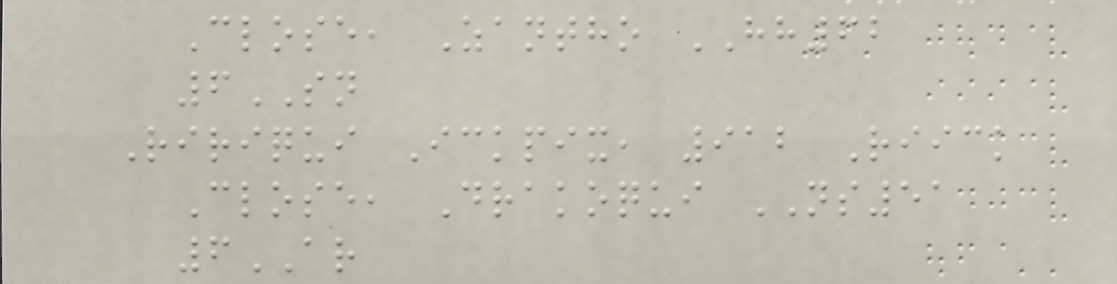Close, Zantho HH62
6SN
Ririqui Ickpix, 912 Riick
Close, Drakoqui NS51
6AR
